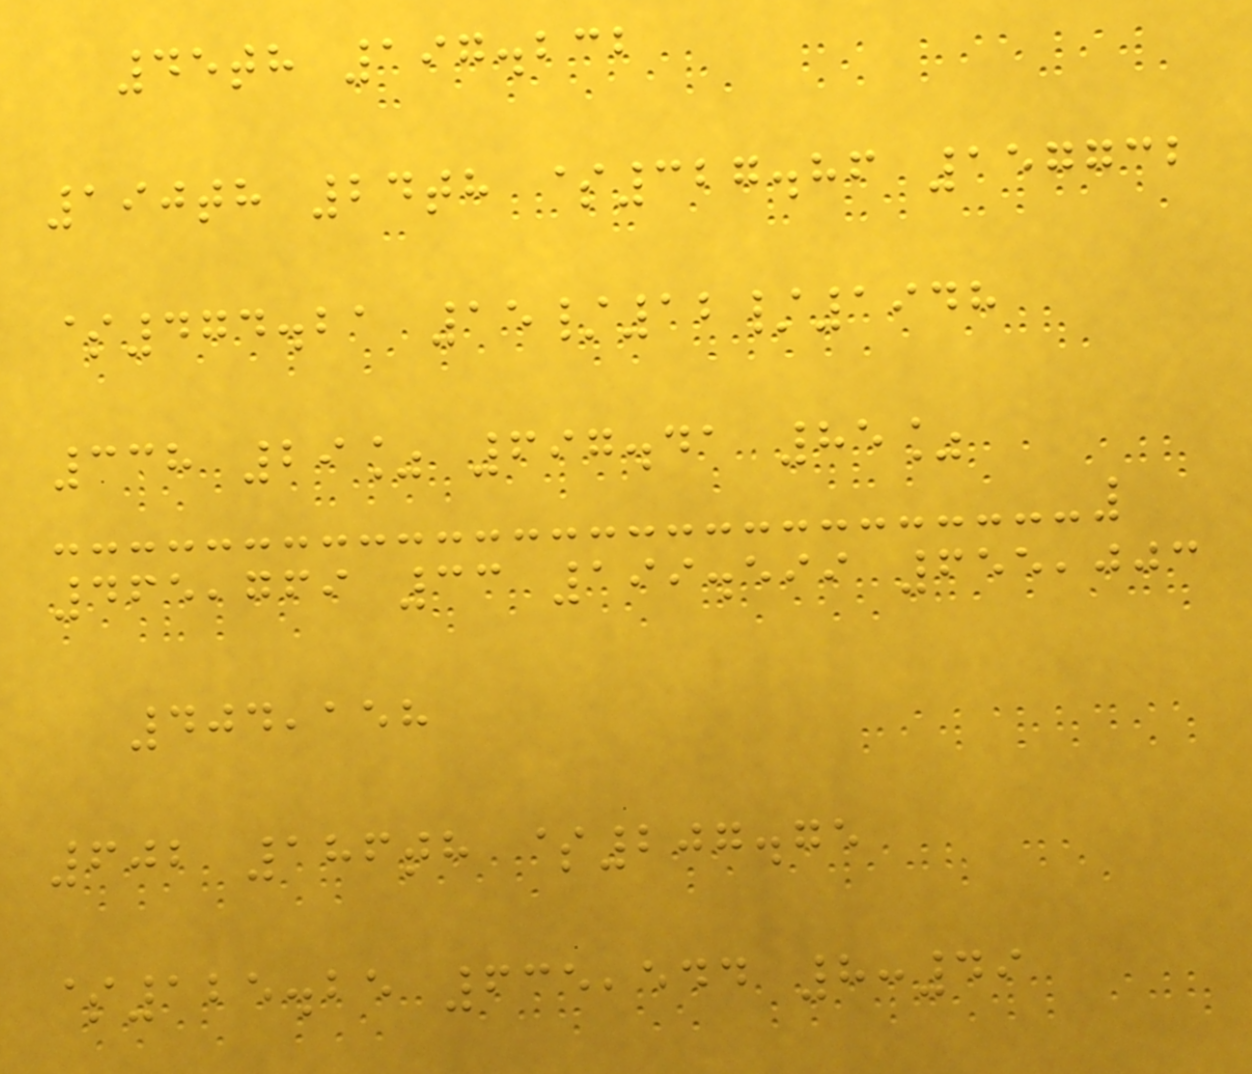45th 197.232
190th 24th $327.86 157732
$474.21 15/12/1948
338 29% 697.41 85%
465,769 33 199.599 655,003
404,158
602 186th $207.75
$125.25 635,544 8:49
